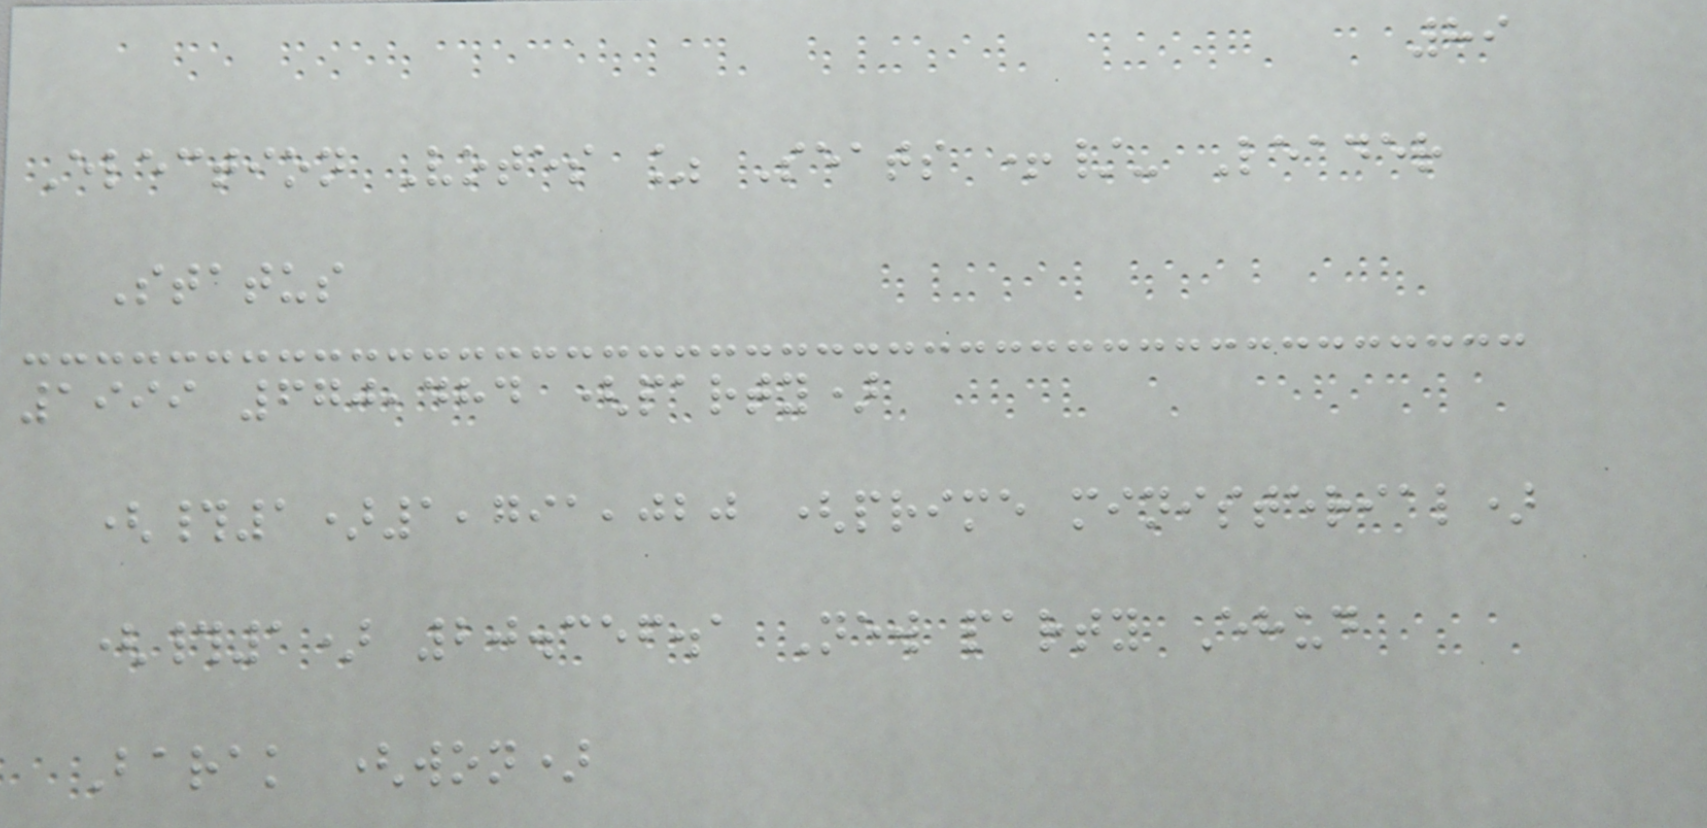89
Election Votes % Seats +/- Leader
Status
1999 670,484 (party)
(#1)1,791,020 (prime ministerial)
(#1) 20.356.1 New party Ehud
Barak (won)
